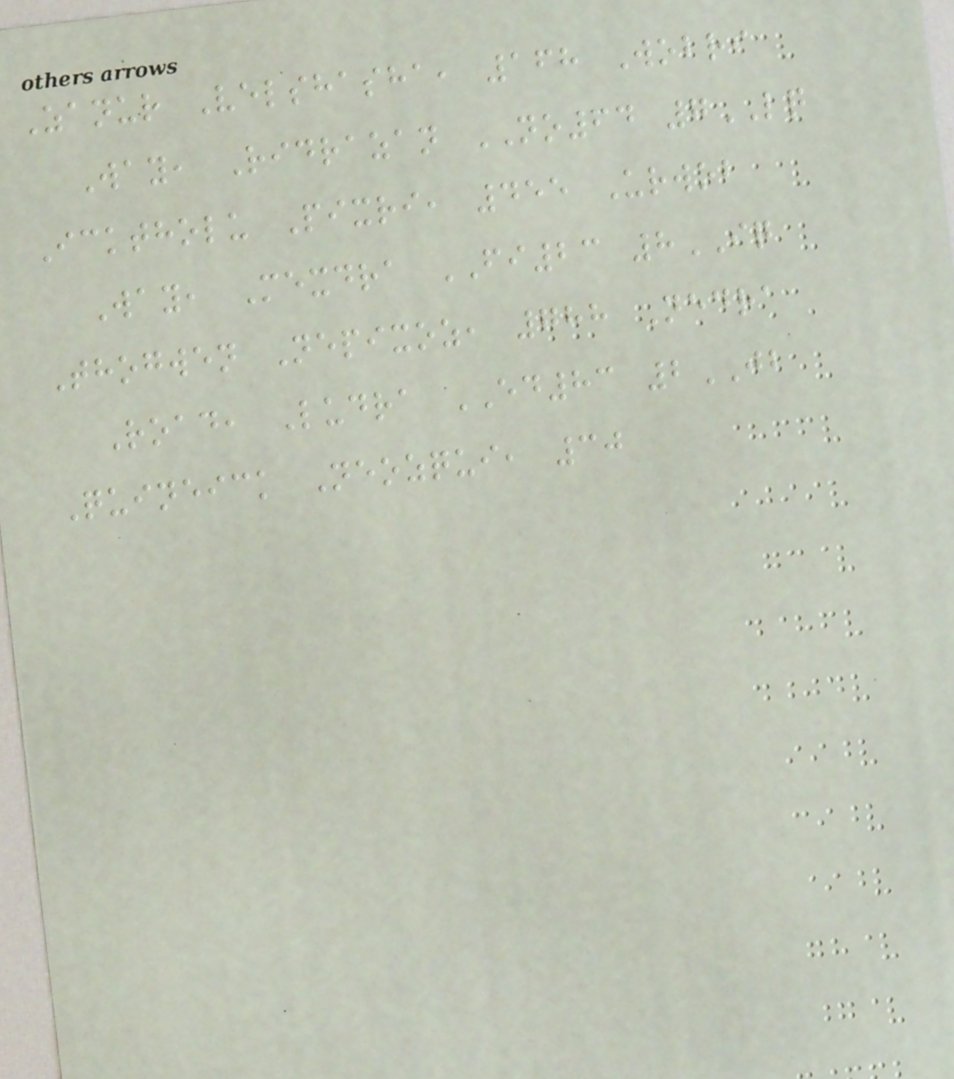Zanur Velshasha, 168 Wobri
Way, Ridrazan NO64 7LQ
Icktholu Pixri, 455 Urwob
Way, Mexdra FI23 8IQ
Thogwen Nepixoz, 788 Nedra
Road, Ludra ED83 2JB
Quineick Neozqui, 30
